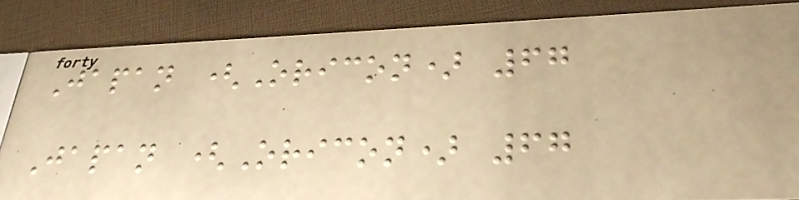Japan (Oricon) 67
Japan (Oricon) 67
